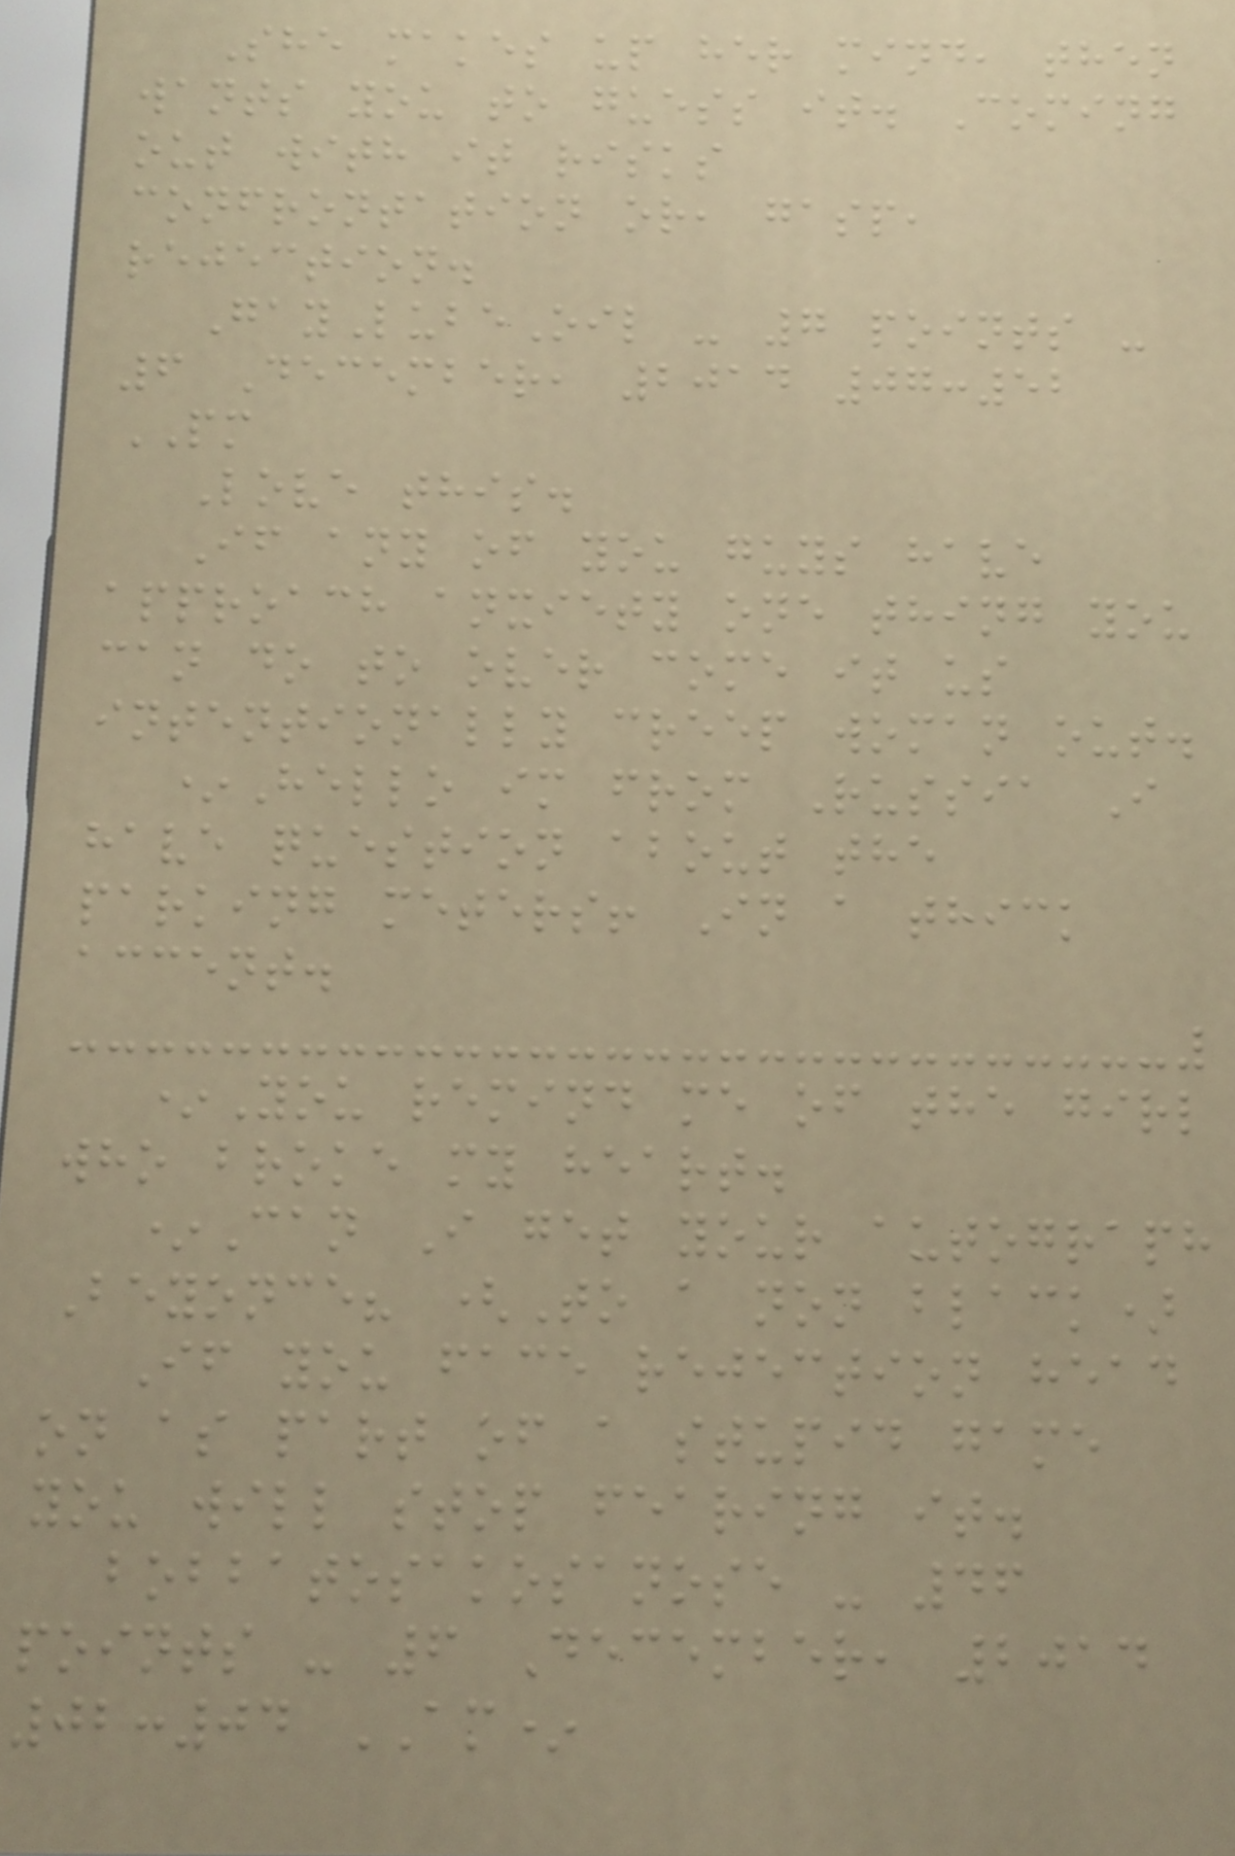She makes up her mind, then
wants you to guess it. Coming
out with it risks
confrontation or, gasp,
rejection.
GayLubeOil - 7 points -
6 December, 2014 07:52
PM
Love this.
If any of you guys have
approach anxiety one thing you
can do to over come it us
intentionally creep woman out.
*Hello im from Russia I
have question about the
parking meters! In a thick
accent.
*You remind me of the girl
who broke my heart.
*Can I get your autograph
Beyonce? (To a non black)
If you face rejection head
on as part of a stupid game
you will stop fearing it.
bobbatosakosanose - 46
points - 6 December, 2014
02:04 AM*
